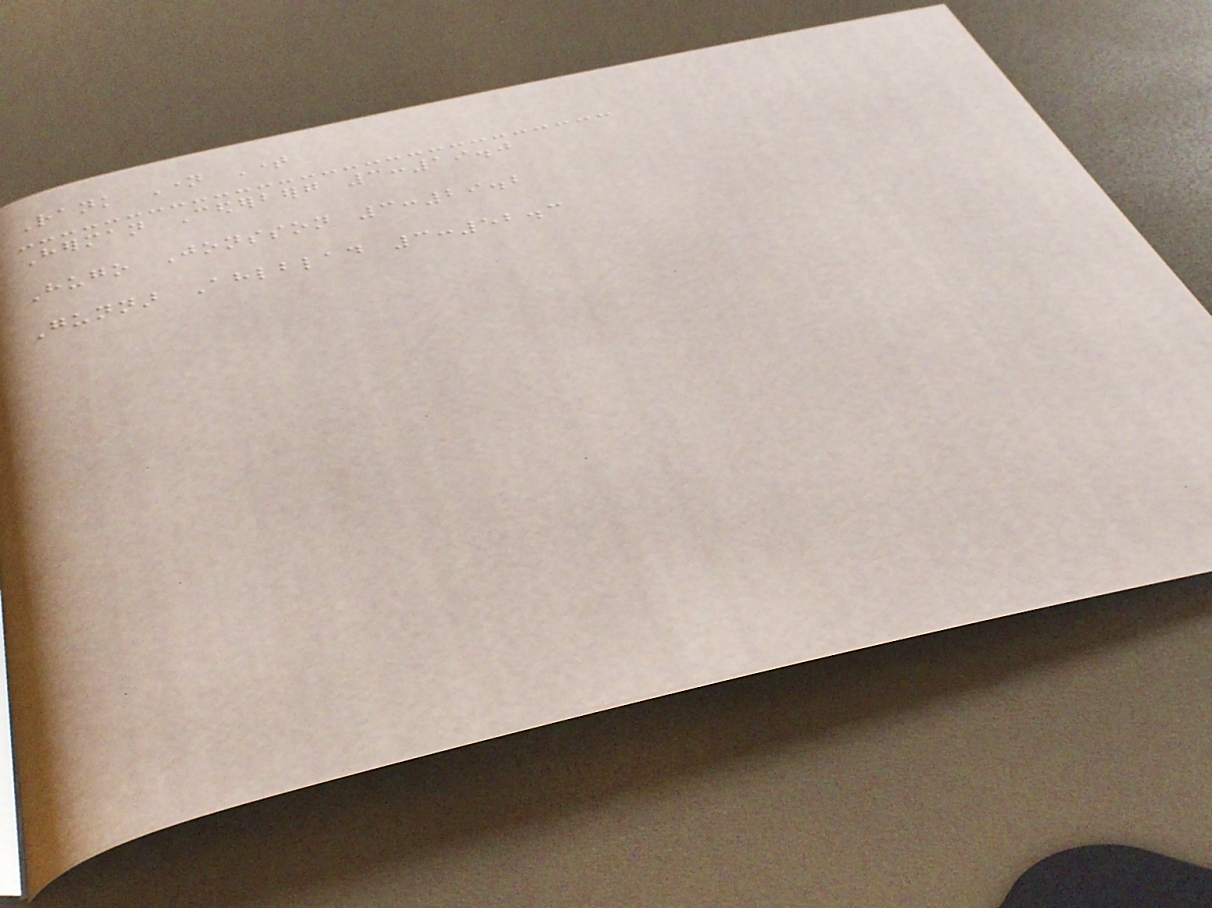Rank Name Time
Herman Cederberg 3:19.0
Hugo Jonsson 3:29.2
Gunnar Ahlblad 3:52.3
